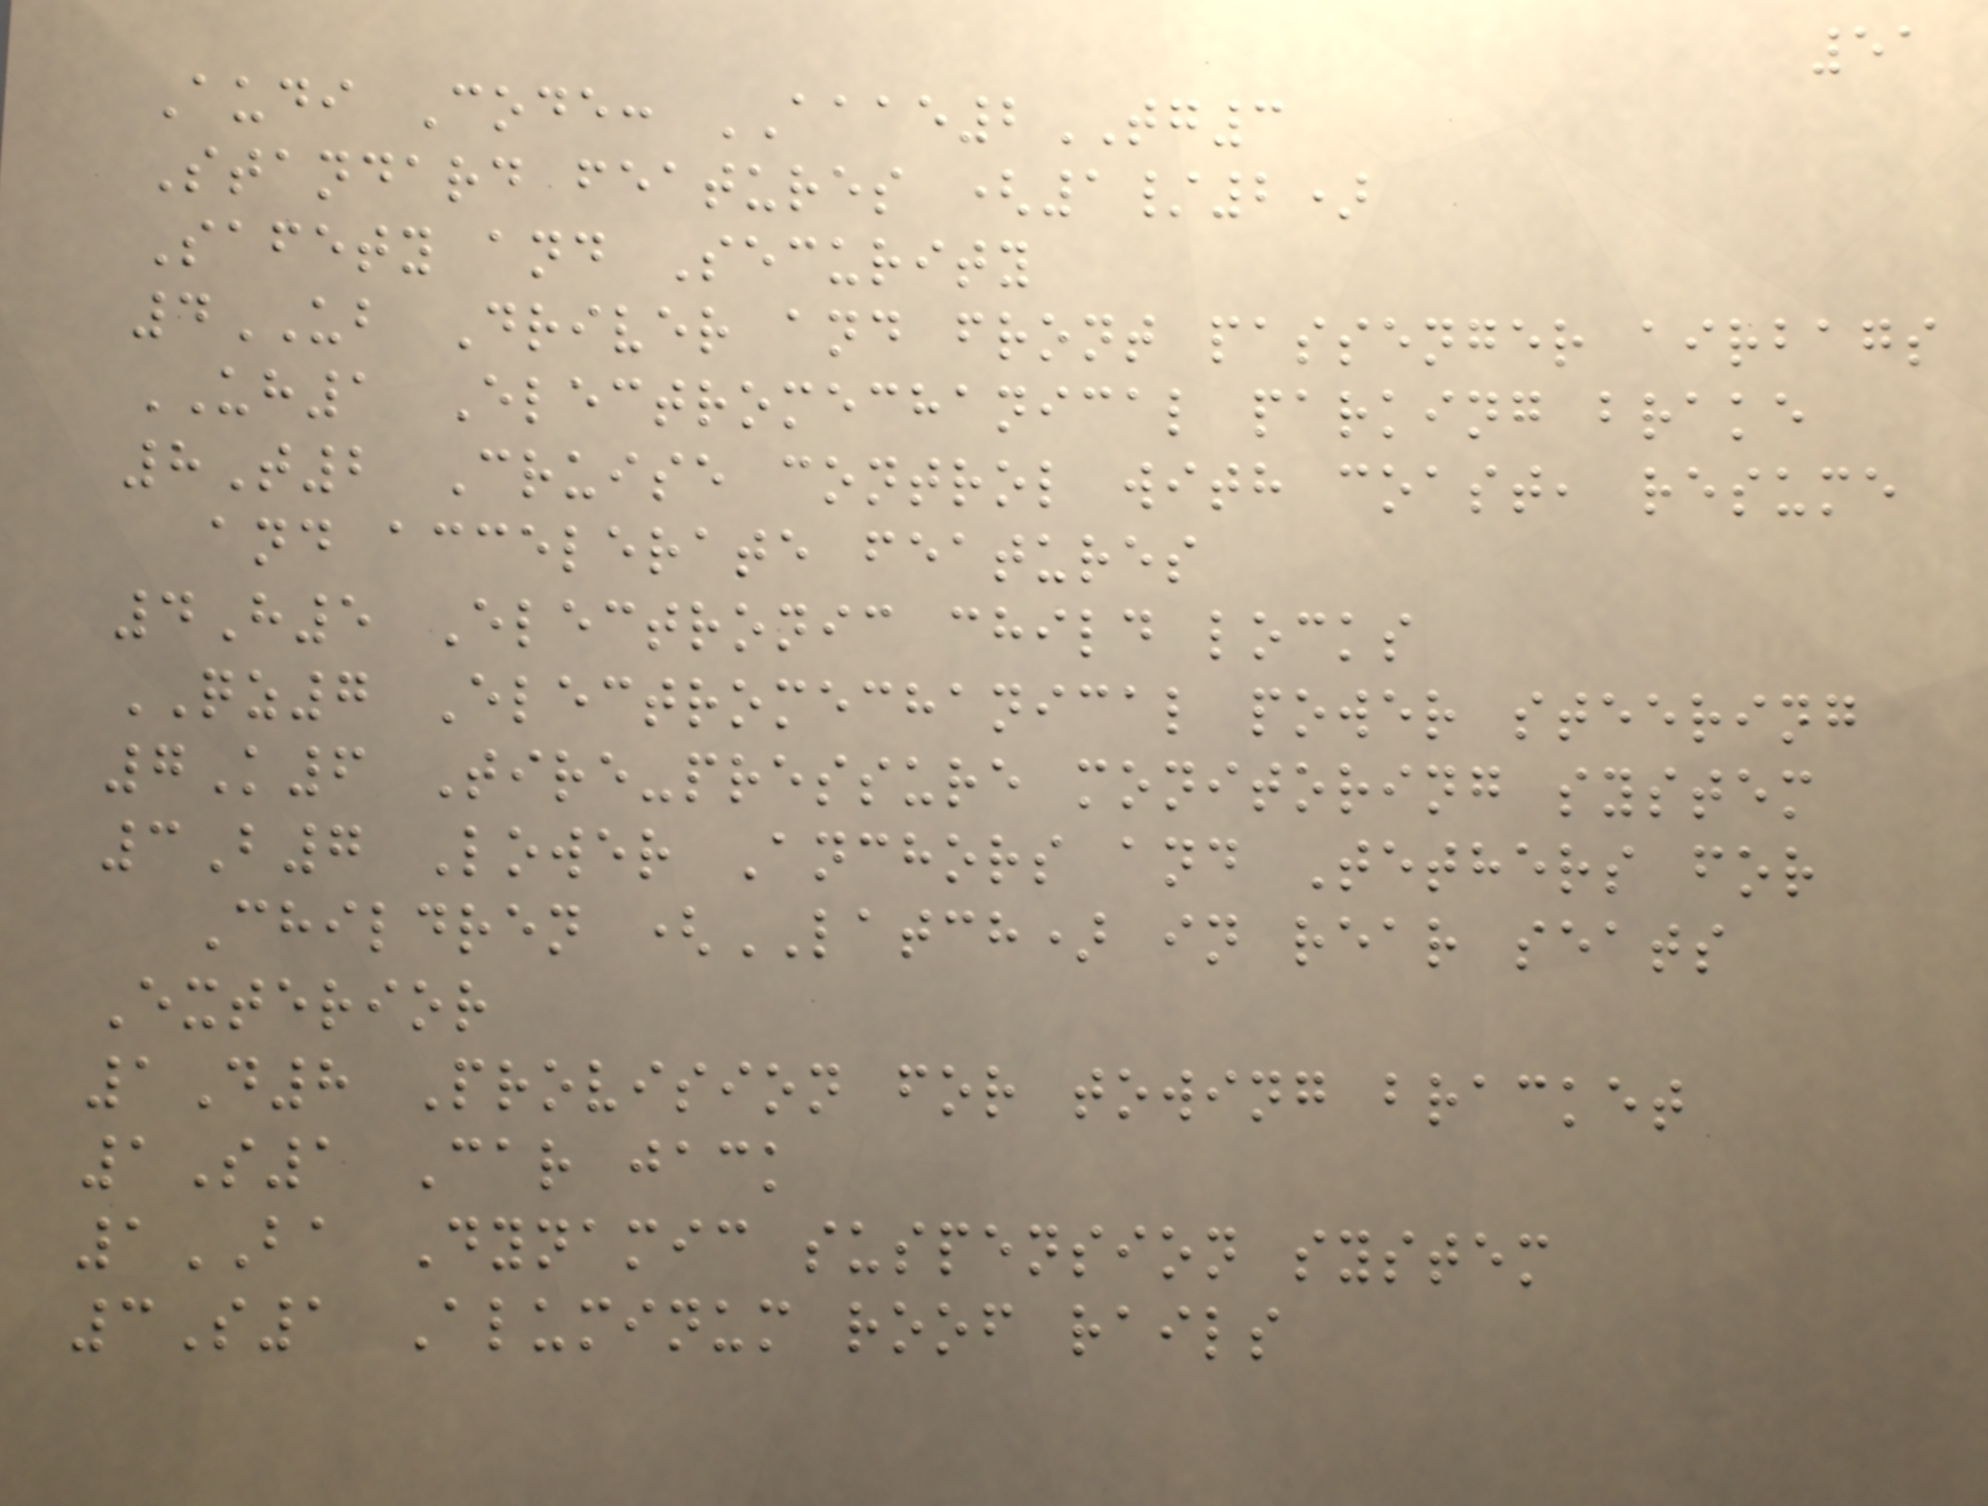51
Audi Code: AAAE2TG3
Standard features (1/2)
Safety and Security
4UB Driver and front passenger airbags
UH1 Electromechanical parking brake
8T2 Cruise control with coast, resume
and accelerate features
4H5 Electronic child locks
QZ7 Electromechanical power steering
7K6 Tire-pressure monitoring system
3B7 Lower Anchors and Tethers for
Children (LATCH) in rear seats
Exterior
1D8 Provision for towing bracket
1S1 Car jack
1BA Dynamic suspension system
3S1 Aluminum roof rails
